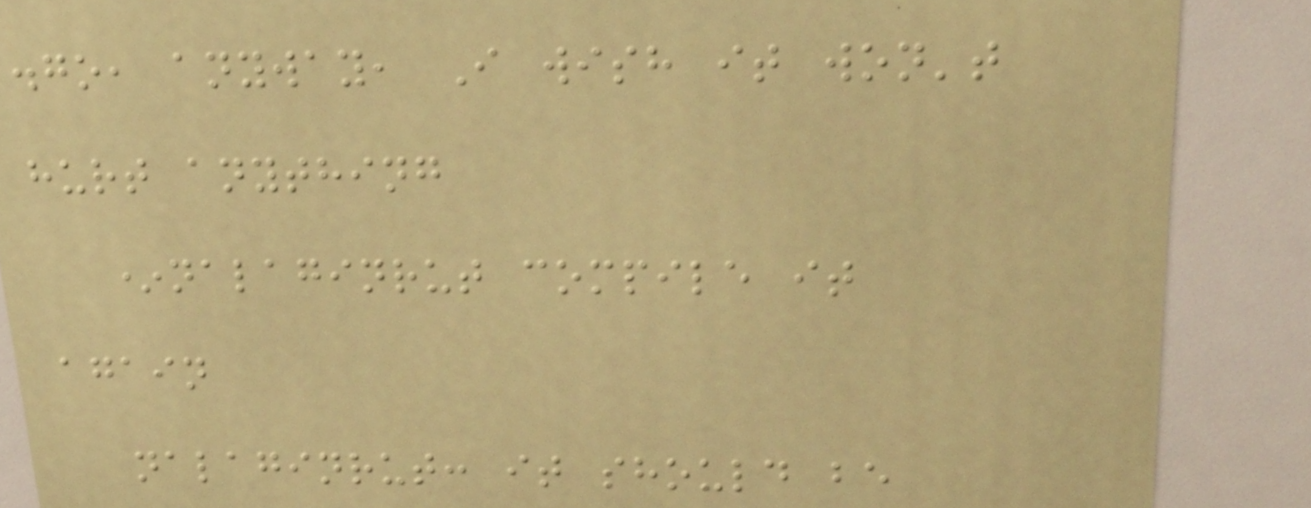.go, anyway, I wish it won't
hurt anything
*nalaginrut compile it
again
nalaginrut: it should be
